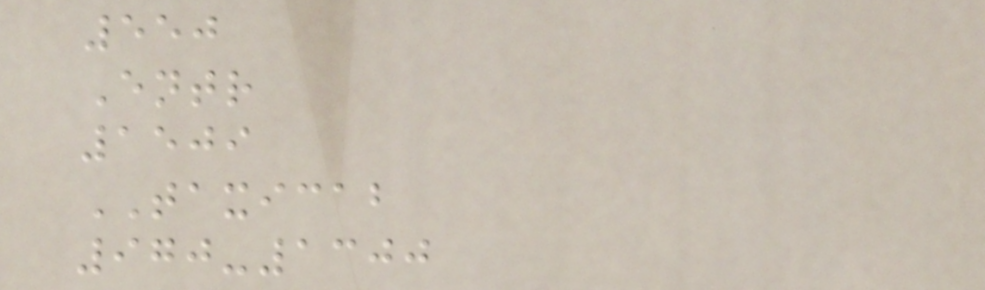550
Entr
1509
TAXICAB
970-1300
